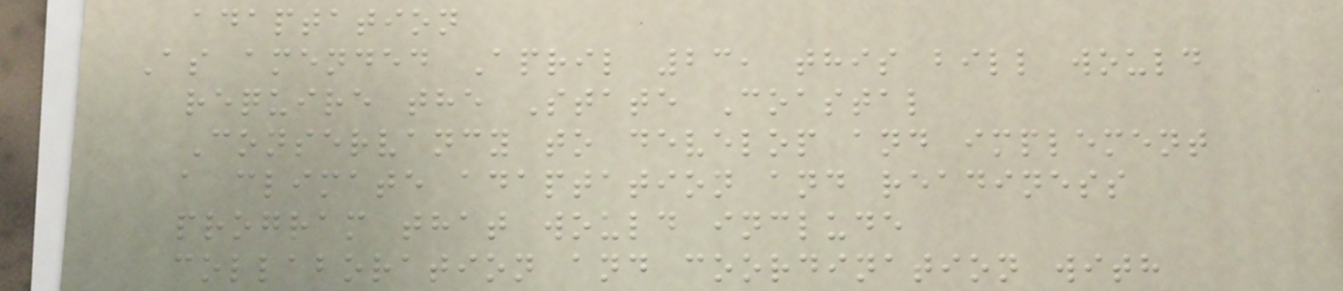adaptation
As amended April 23, this bill would
require the State Coastal
Conservancy to develop and implement
a climate adaptation and readiness
program that would include
collaboration and coordination with
